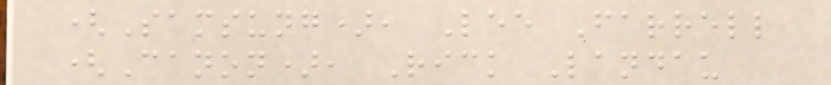(Samsung), Lee Farrell
(Canon), Rick Landau
